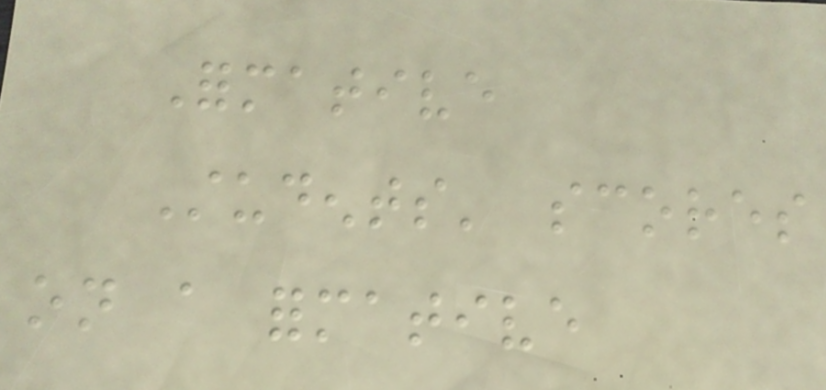Formative
Students' scores
on a formative
